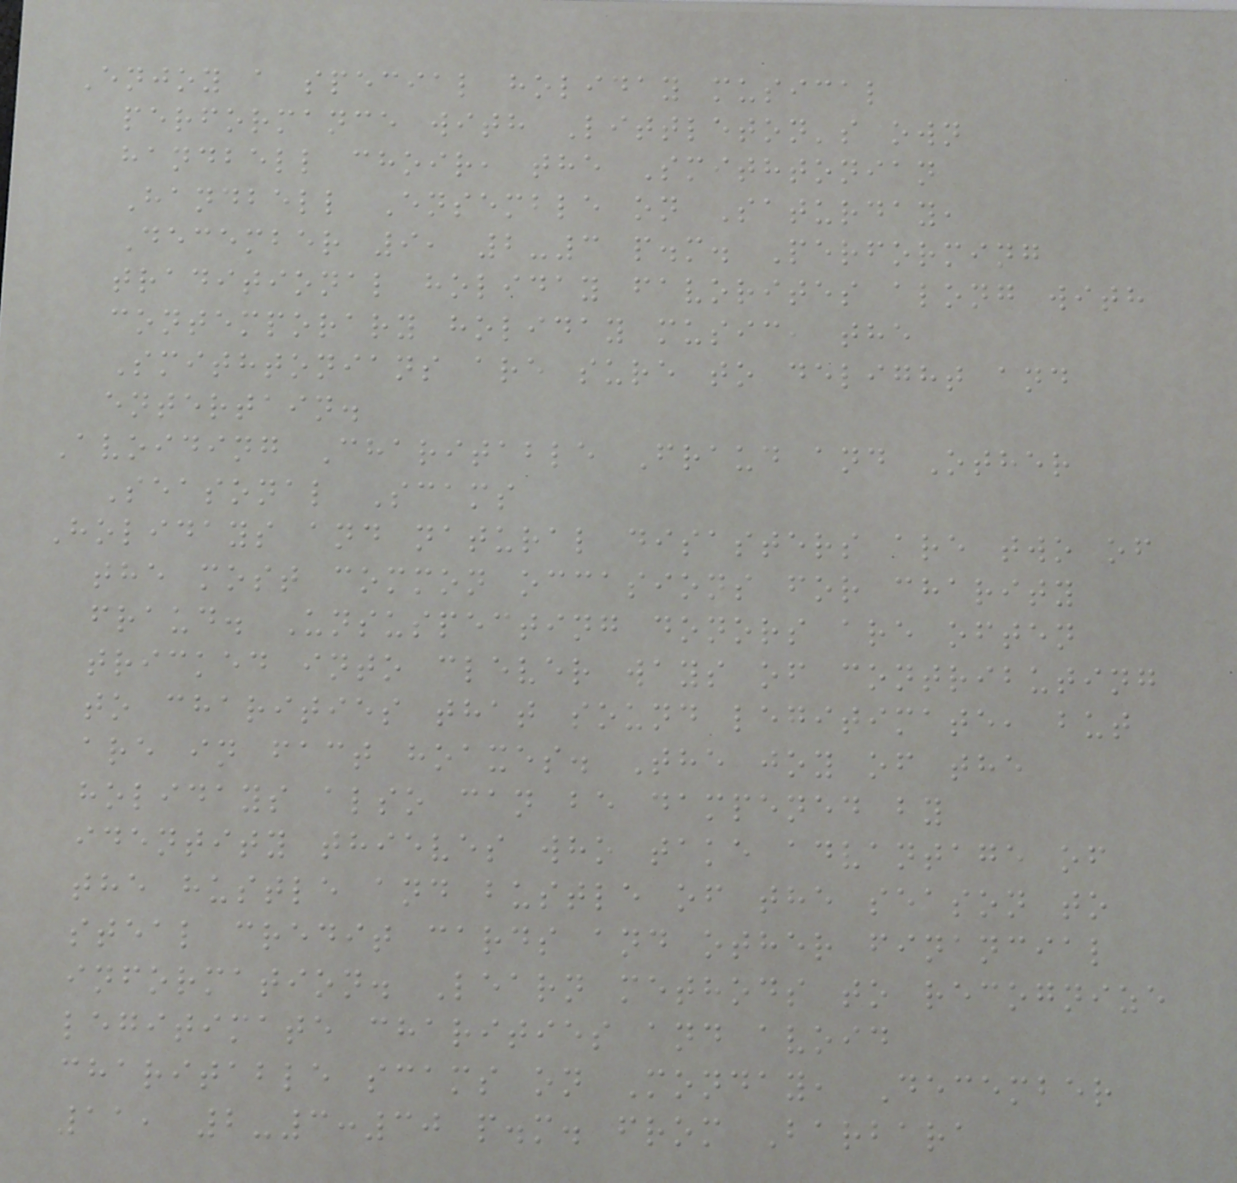Enjoy a special holiday musical
performance with Littleton's own
handbell choir, the Smithtonian
Handbell Ensemble on Saturday,
December 9, 2-3 p.m. Performing
traditional holiday favorites along with
contemporary holiday music, the
Smithtonians are sure to delight and
entertain.
Avoiding Charitable Fraud and Other
Seasonal Scams
Holidays and natural disasters are two of
the most common occasions for charity
fraud. Unsuspecting donors are often
tricked into clever ways of contributing
to charities that sound legitimate, but
are in fact hoaxes. The joy of the
holidays also can be dampened by
identity thieves who take advantage of
the hustle and bustle of the season to
steal credit cards and other financial
information. Learn methods to recognize
legitimate charities and avoid
charitable scams on Monday, December
11, 2-3:30 p.m. from Barbara
